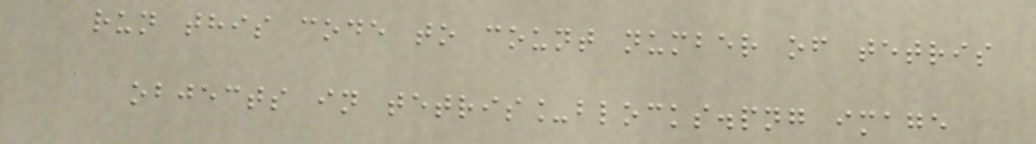run this code to count number of tetris
objects in tetris_blocks.png image
